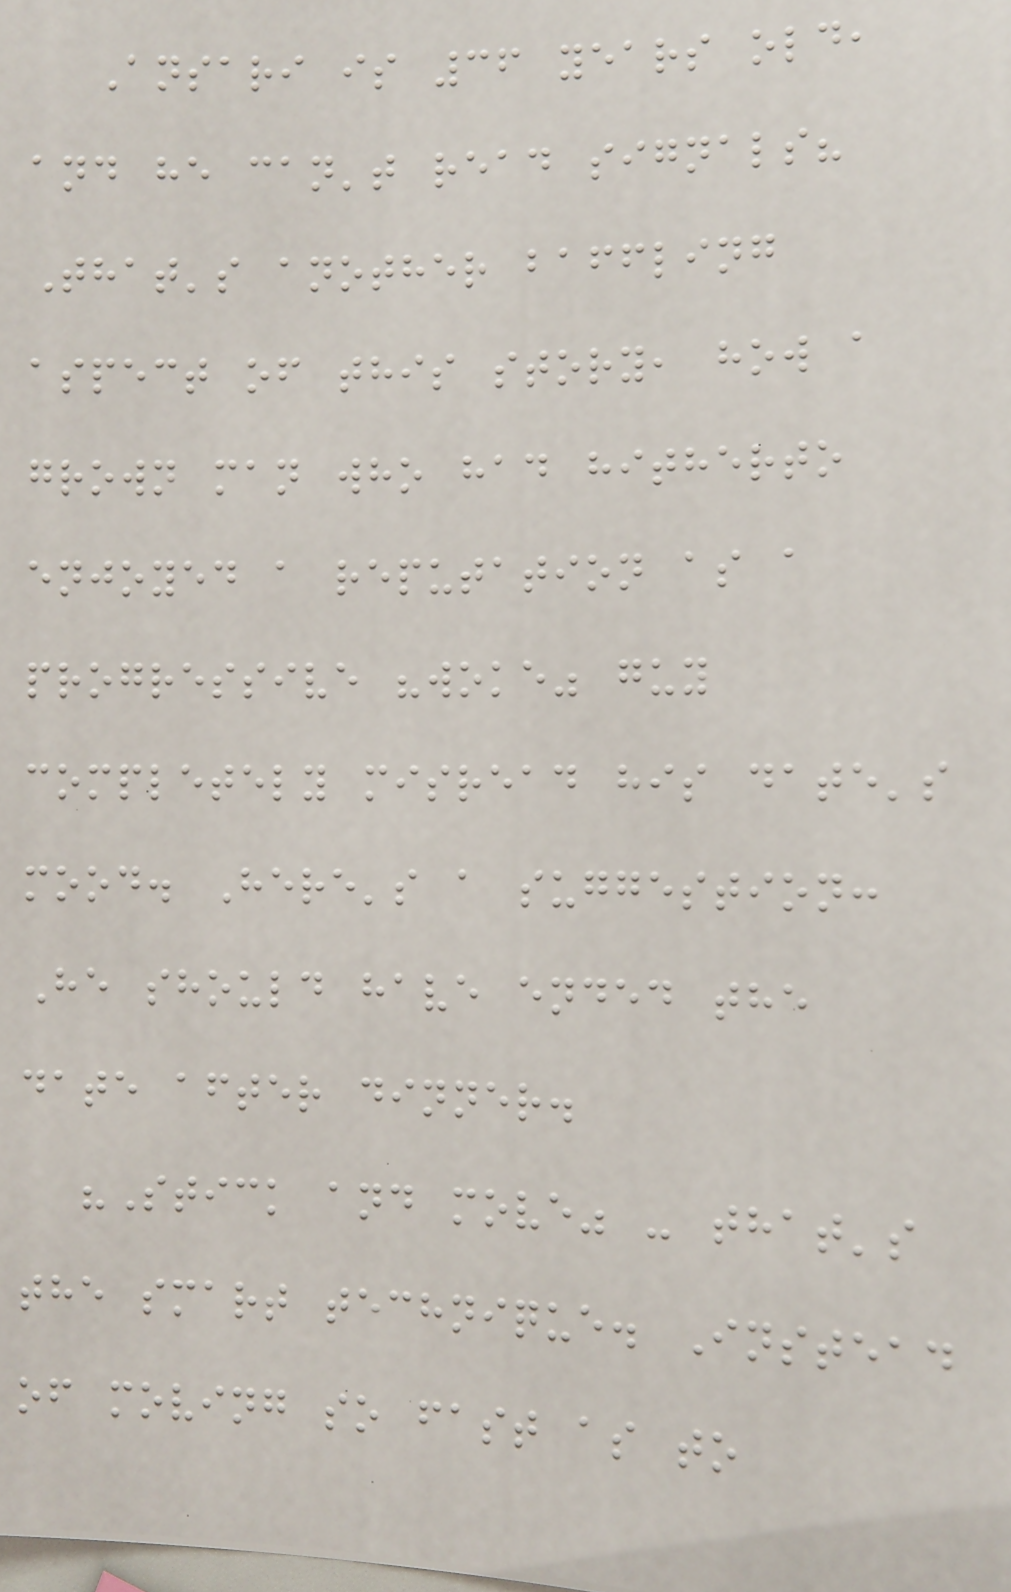Ansari is 36 years old,
and he can't read signals?
That's another baffling
aspect of this story, how a
grown man who had hitherto
enjoyed a reputation as a
progressive "woke" guy
completely misread his date's
mood. Here's a suggestion:
He should have ended the
date after dinner.
"Stick and move" - that's
the smart technique. Instead
of moving so fast as to
